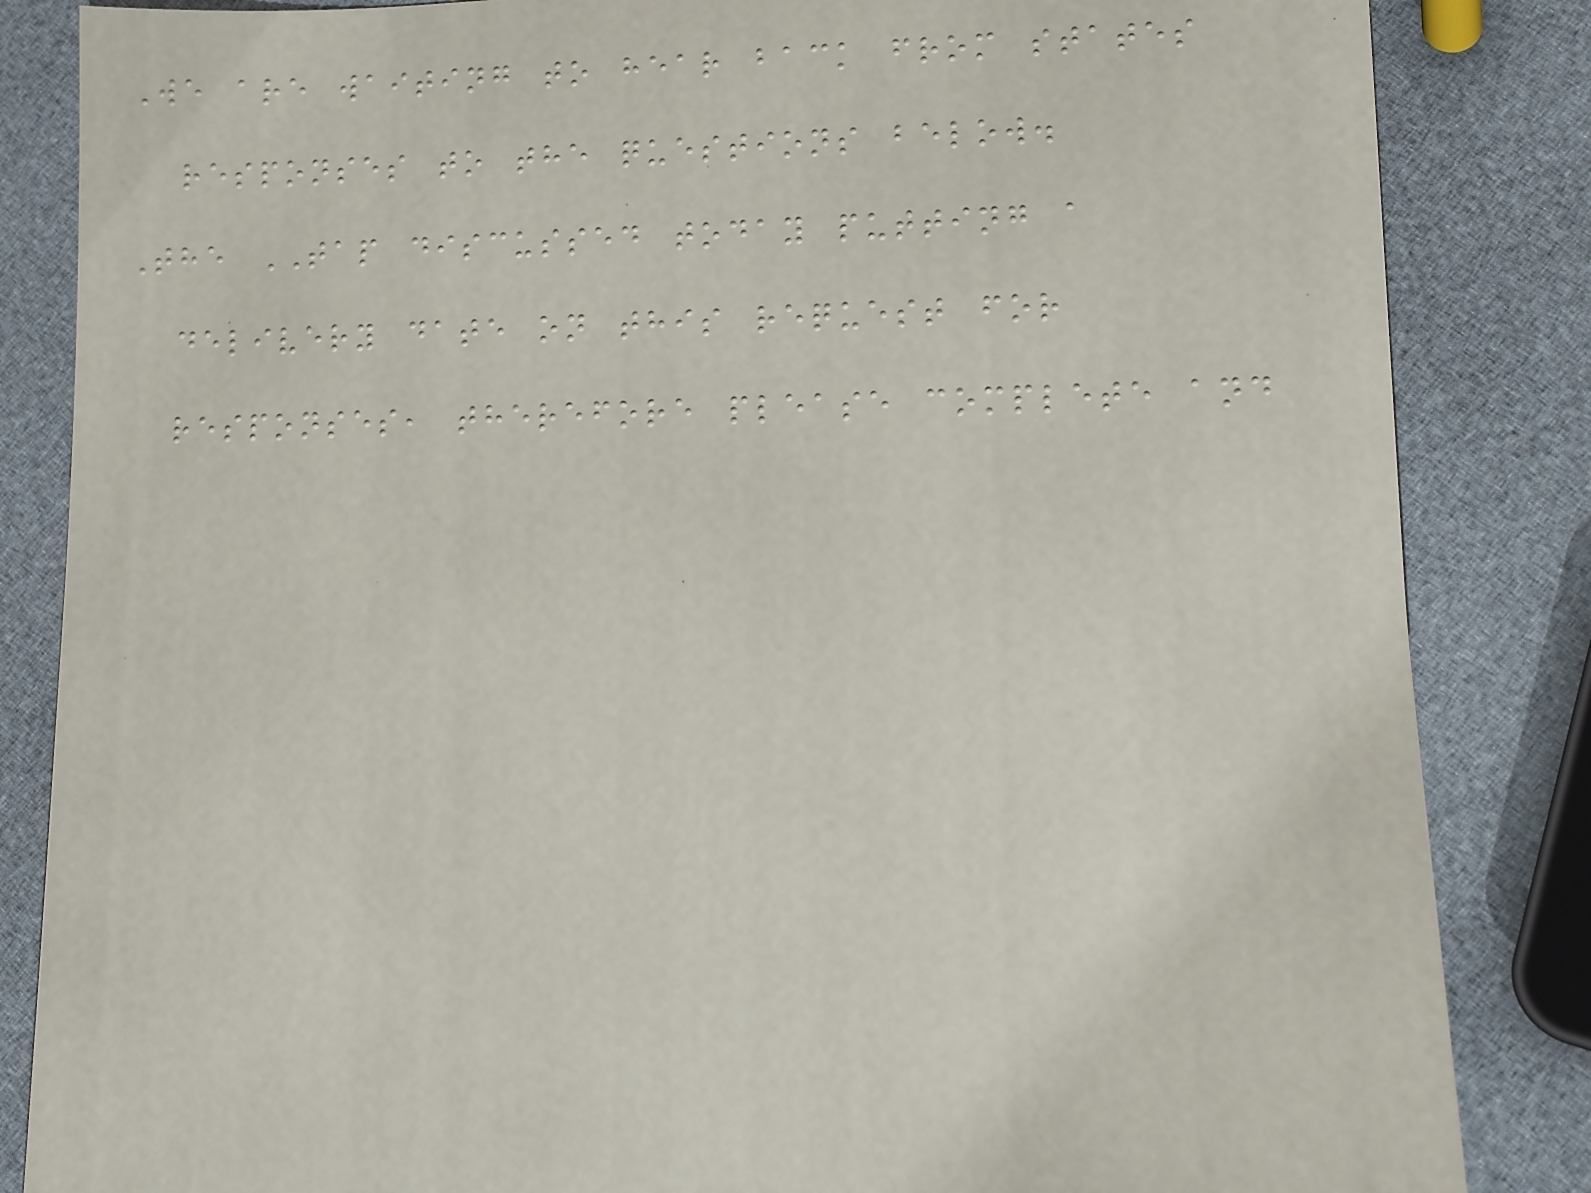We are waiting to hear back from states
responses to the questions below.
The TAP discussed today putting a
delivery date on this request for
responses, therefore please complete and
